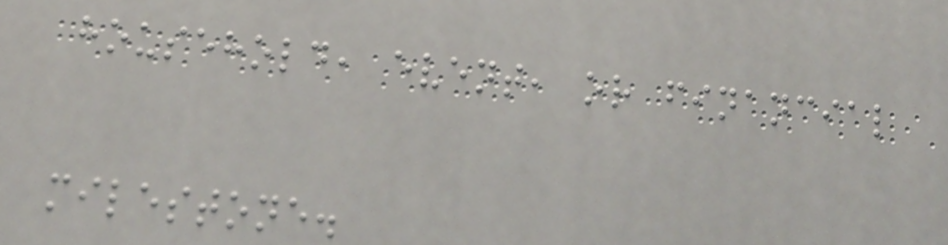household, event, or financial
milestone.
